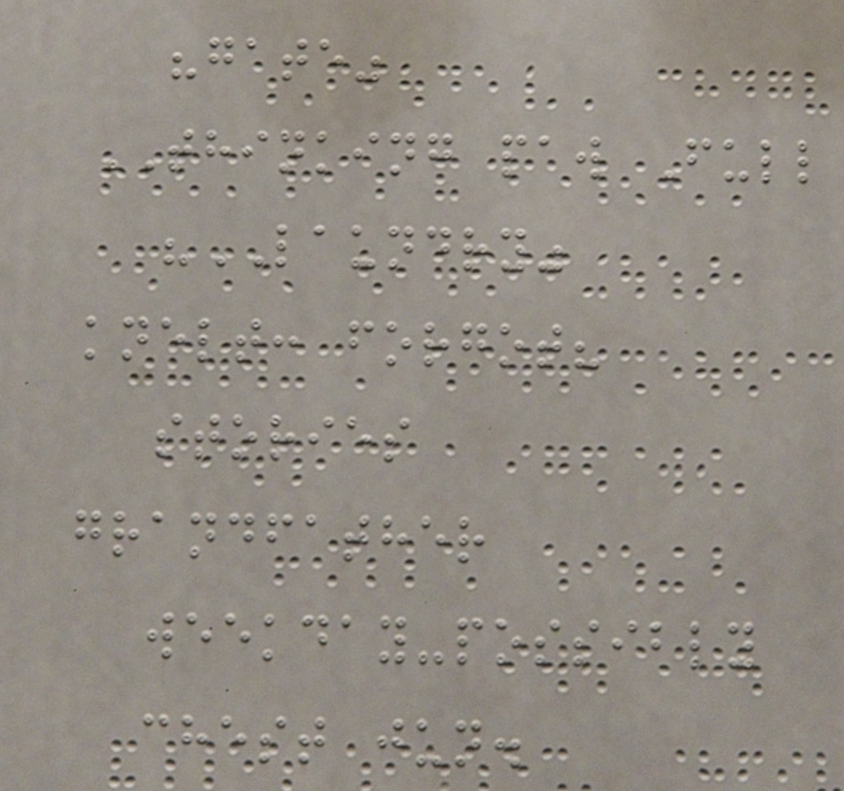"gate"
THINKING paw Full
"LAUNDRY"
knelt: forgot?
stories
grandfather
weekday-possibly
chest jun.
